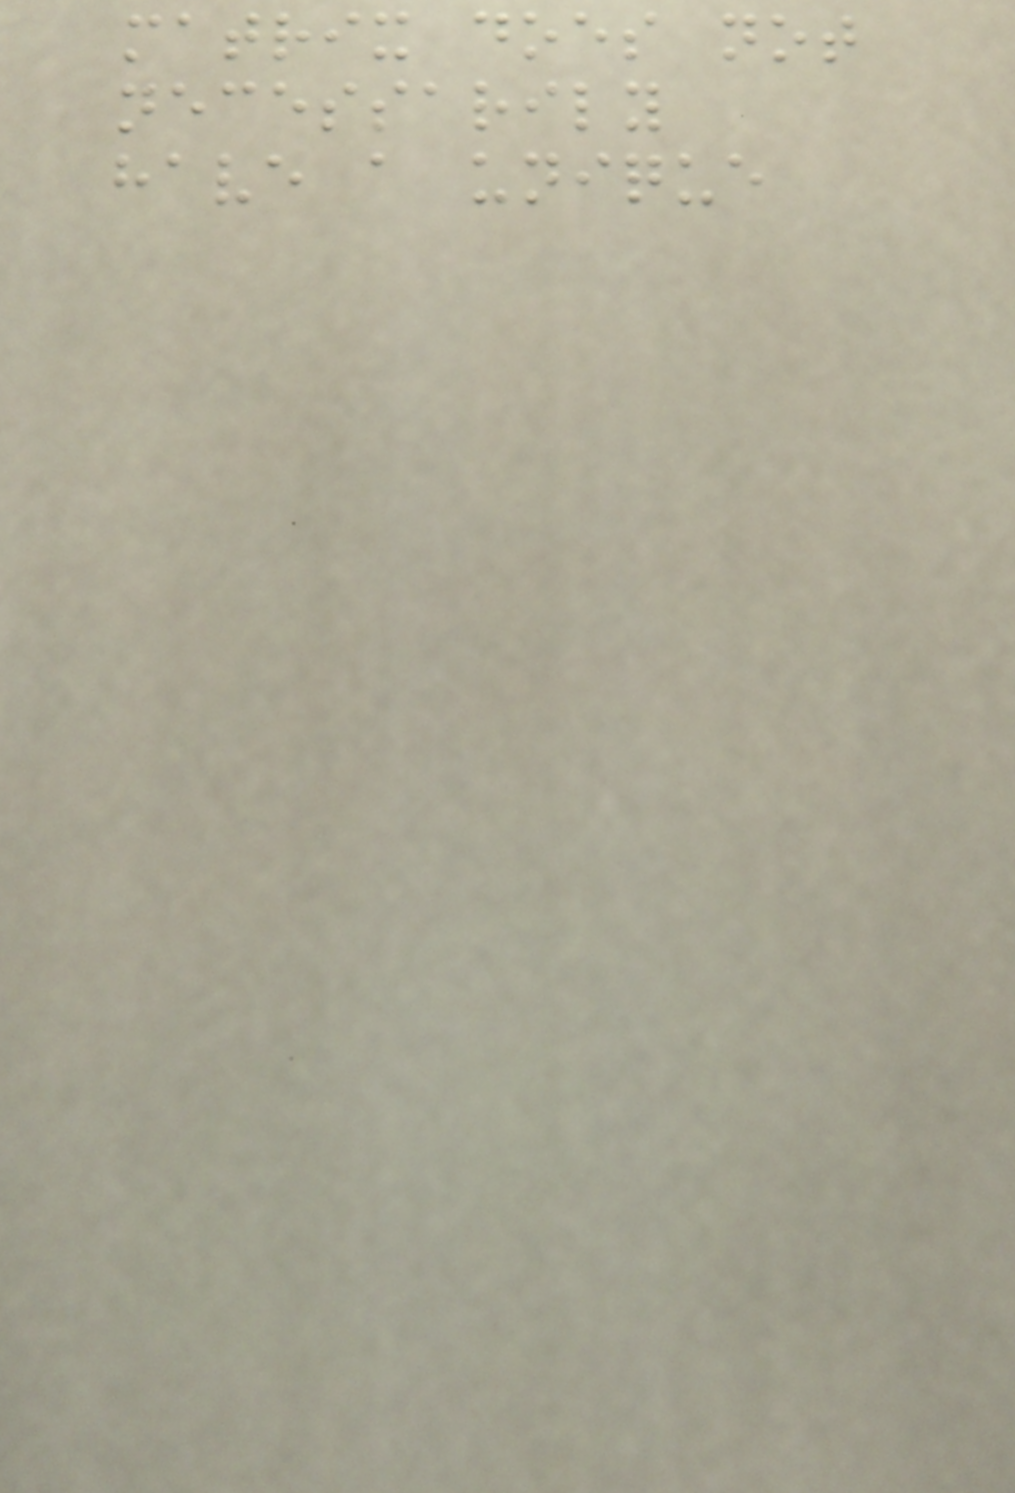matrix does not
necessarily
have a unique
